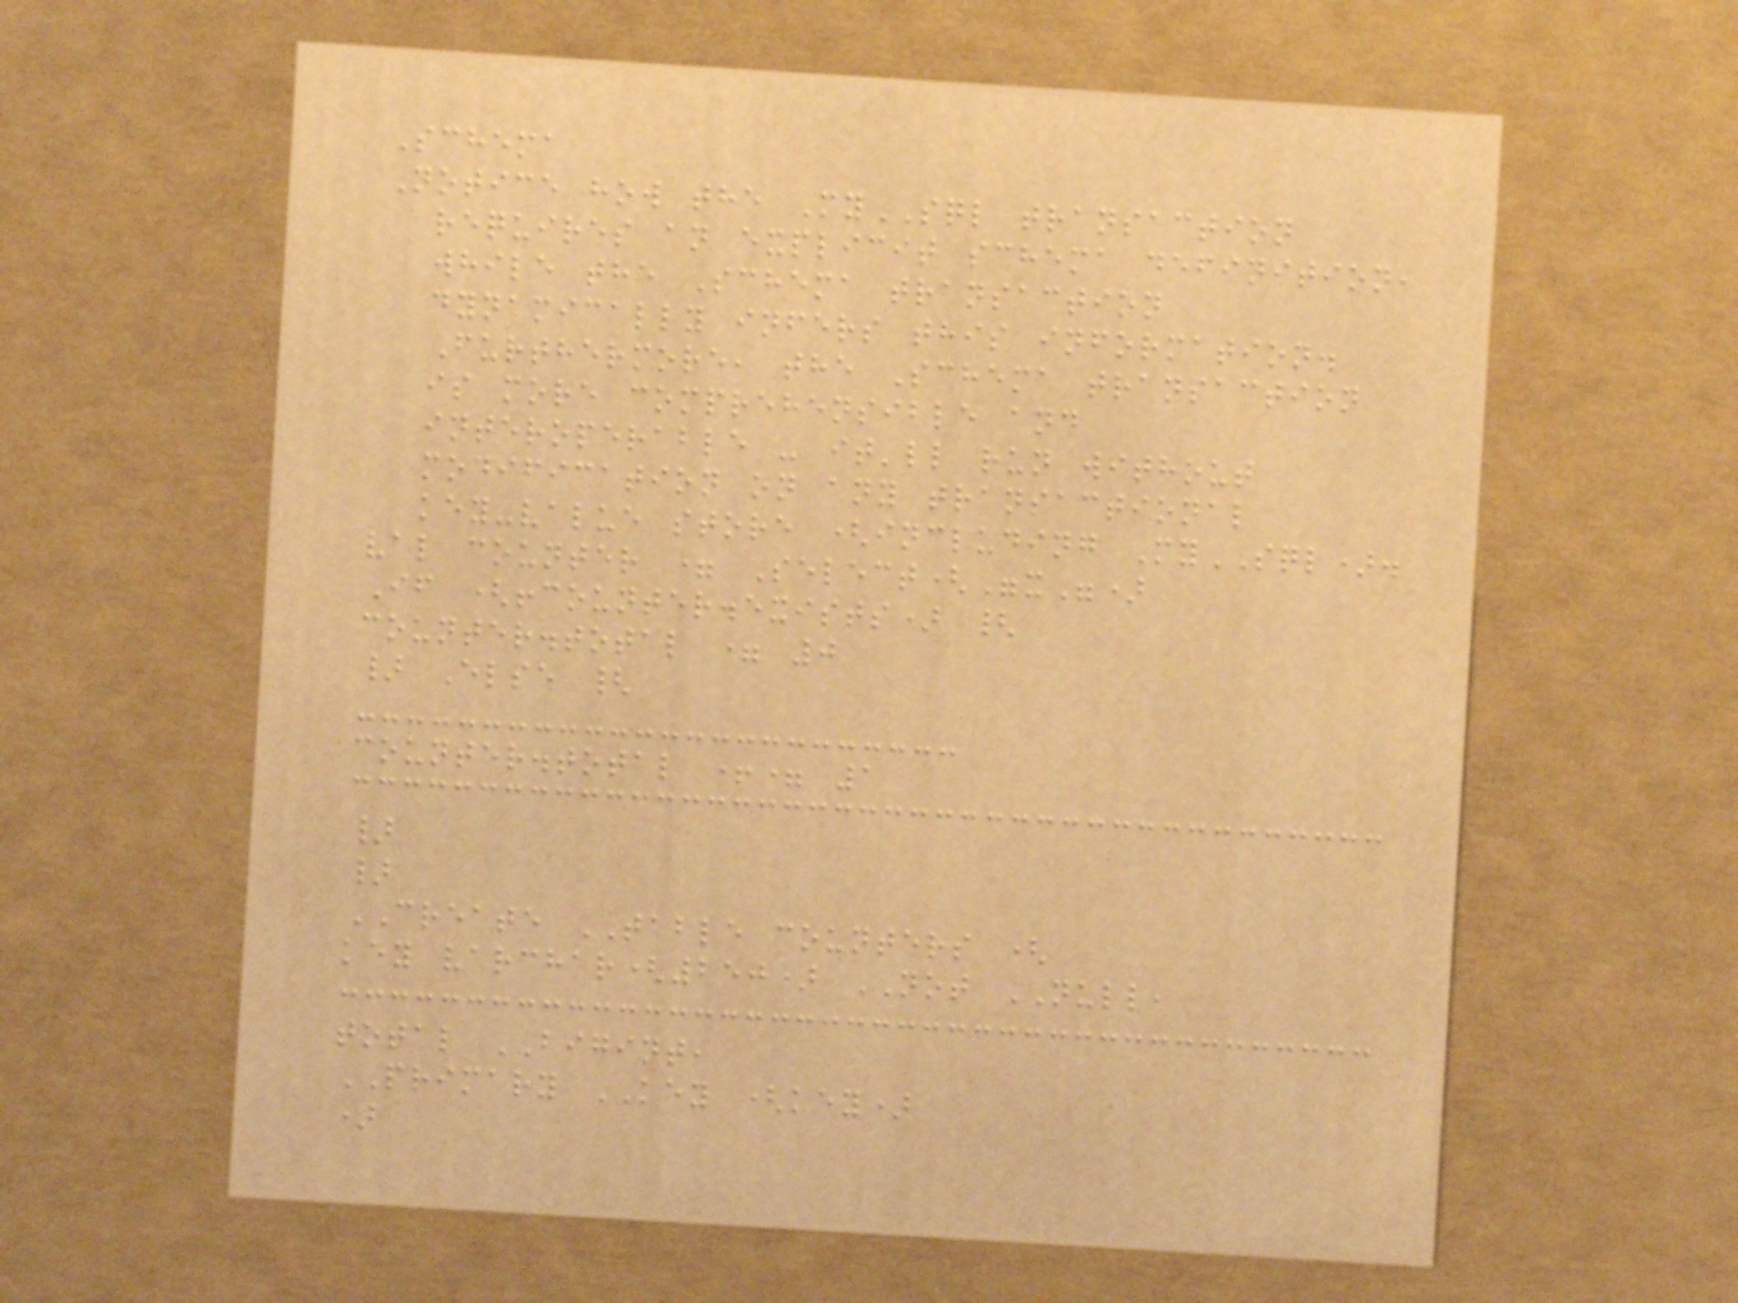Schema
Notice how the MySQL transaction
requires an explicit schema definition,
while the Schema transaction
dynamically infers this information.
Furthermore, the Schema transaction
is more comprehensible and
interoperable - it'll run without
modification on any transactional
key-value store (including MySQL).
val counter = Select("x")
If (!counter.exists) {
counter.total = 0
} Else {
counter.total += 1
}
}
CREATE TABLE counters (
key varchar(250) NOT NULL,
total BIGINT,
PRIMARY KEY (key)
)
